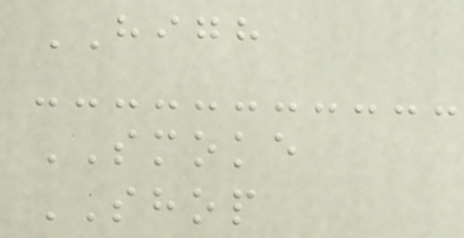HIGH
SMOKE
SHOP
